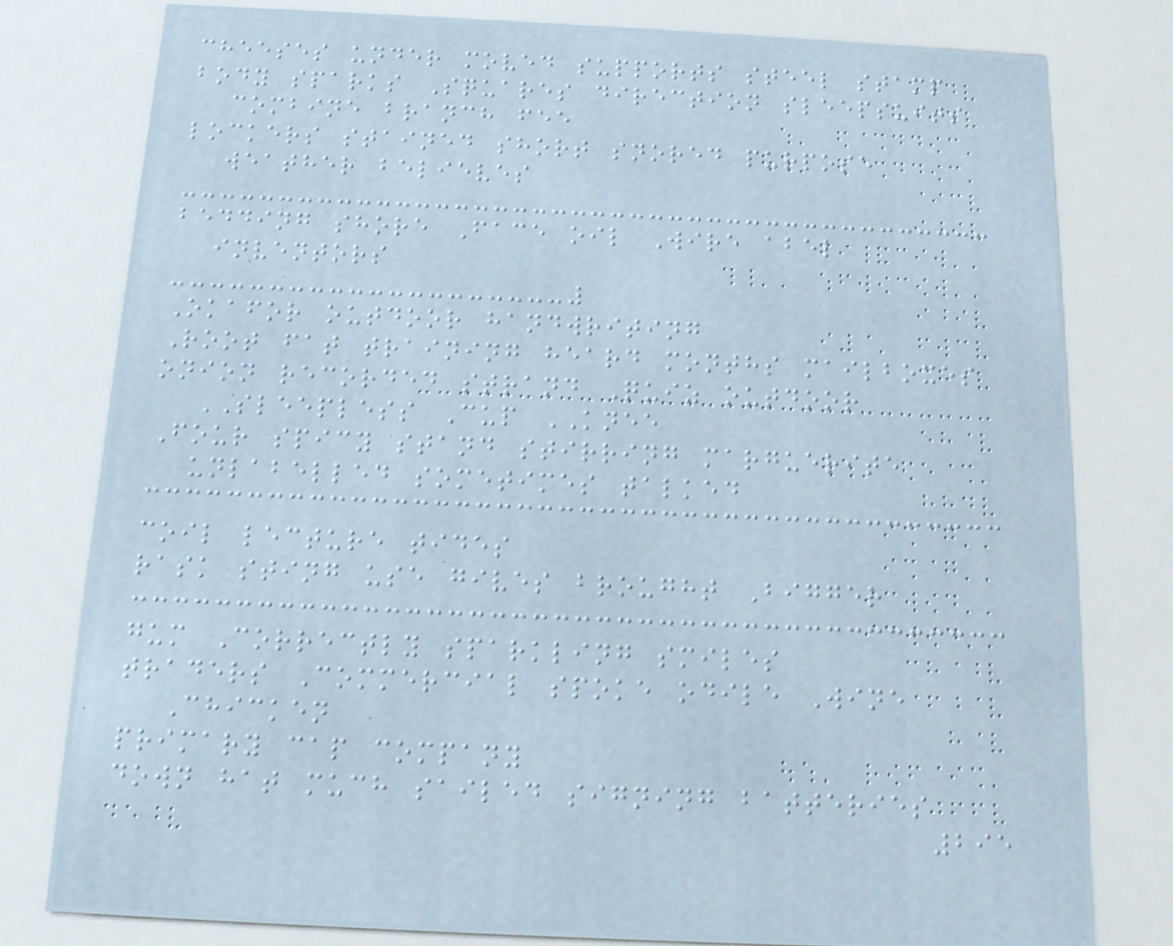cheeses under moved supports steel stamp
body sparks Squares direction sleepsuits
combine branch fee
lockers stained short snored purpose
weather believes
bedding shore Face oil Wire abel
inventors
Okafor outdoor handwriting
Root fat training heard months mailboxes
onion recorded strand Quiz outdoor
SLEEPLESS Cup KNEE
Four spicy stand stirring marguerite
unlabelled sometimes talked
coil lecture tides
rask sting use gives brought Bigger
gum Correctly sparkling smiles
traders Commercial spoke odile Wine
Chicken
primary cap company
down hat much sailed signing batteries
295
